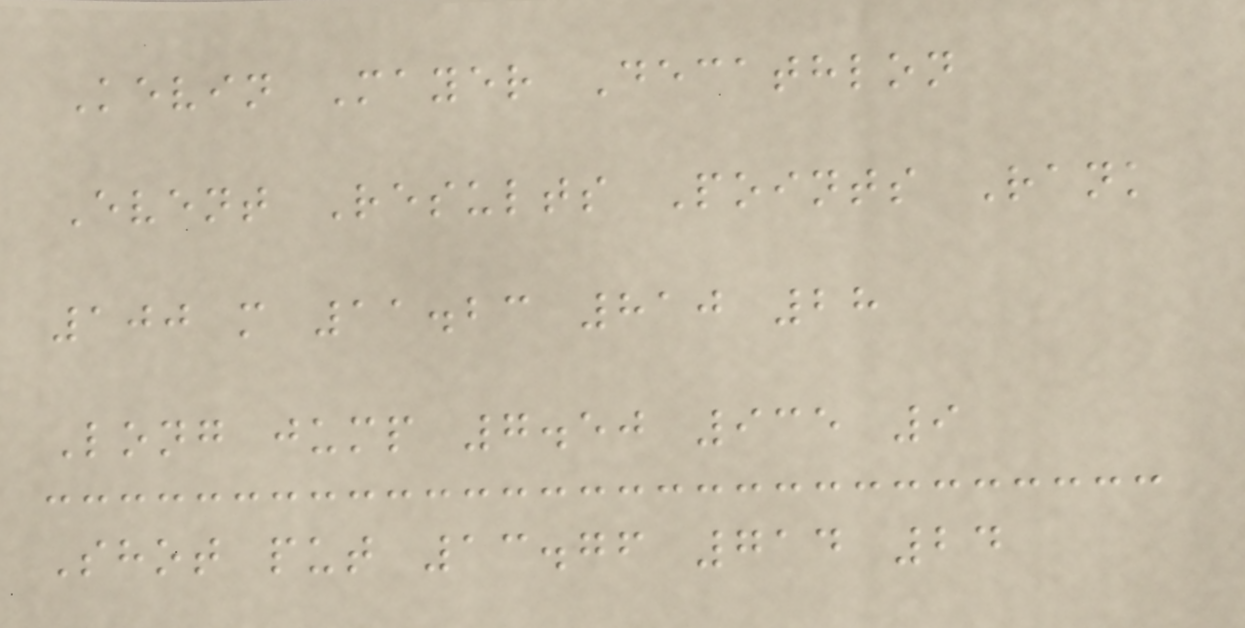Kevin Mayer Decathlon
Event Results Points Rank
100 m 11.23 810 28
Long jump 7.50 935 9
Shot put 13.76 714 24
